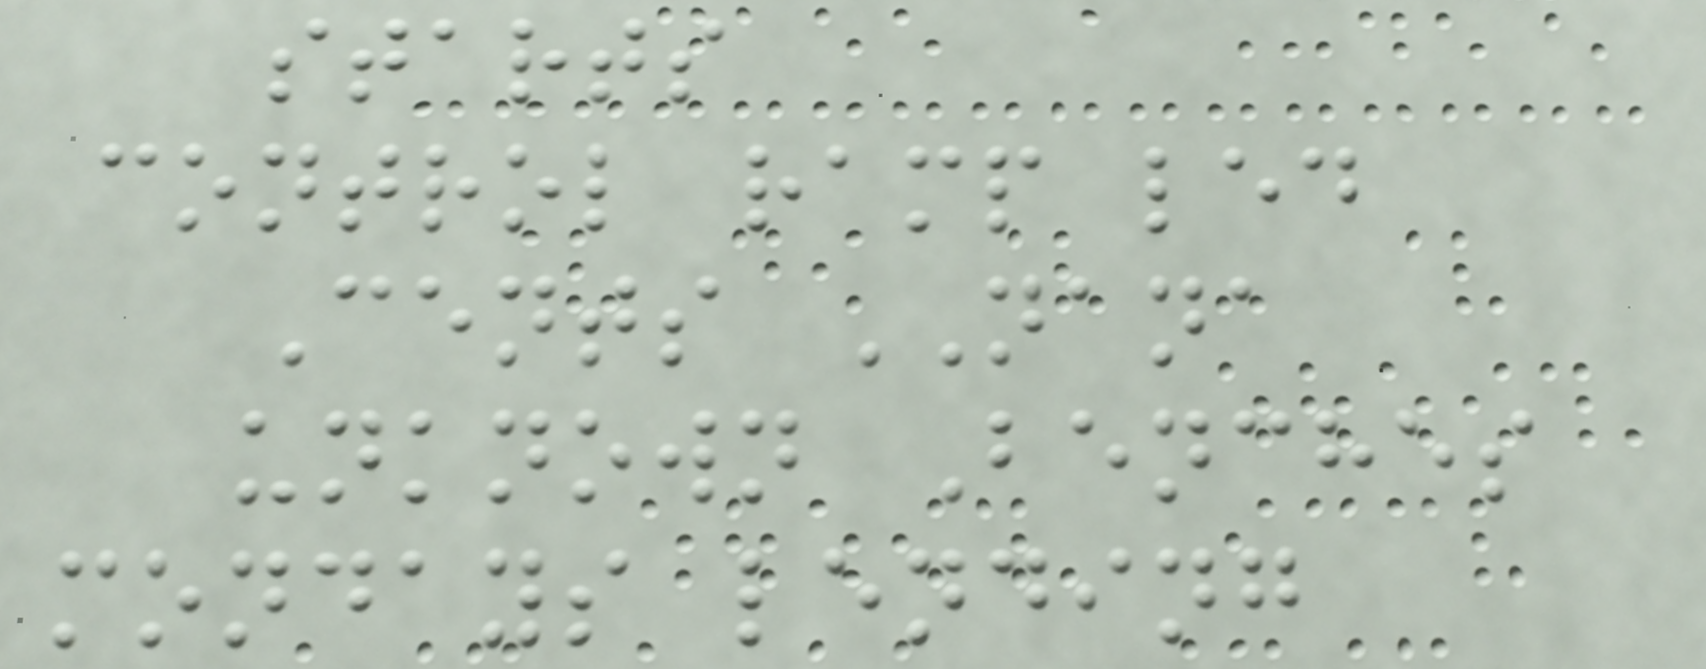starts
control ramp led
Cents NANA
unknown Benches
mondays lending
